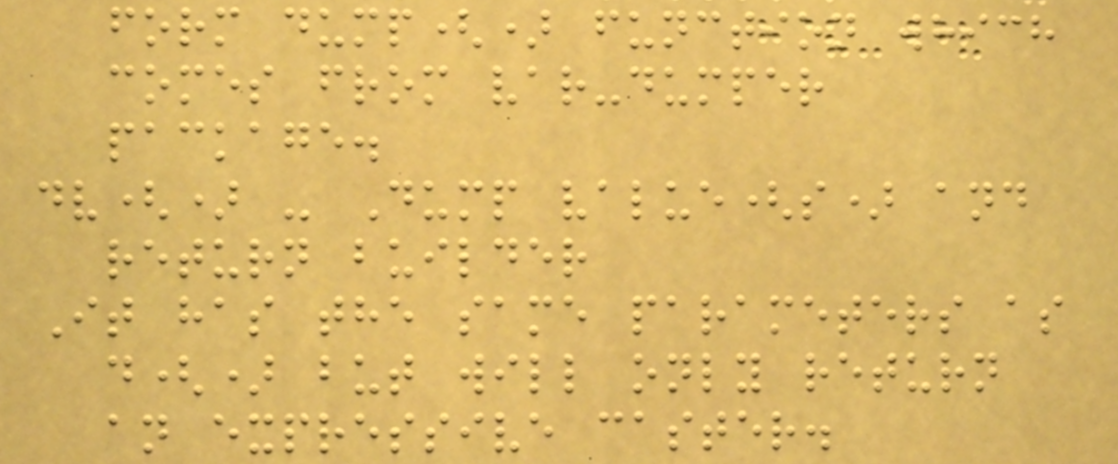form dump() function which
comes from var-dumper
package.
dv() - Dump value(s) and
return builder
It has the same parameters as
d() but will only return
an expressive caster.
